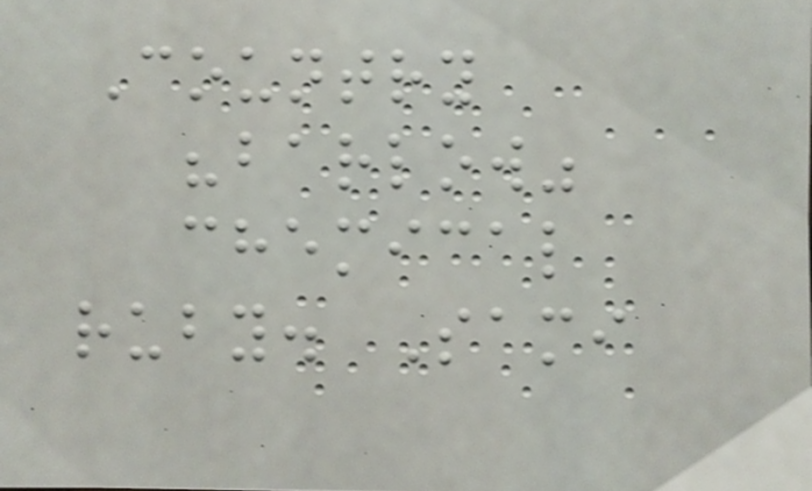Country
"barlow"
chemical
ruby. Sami
